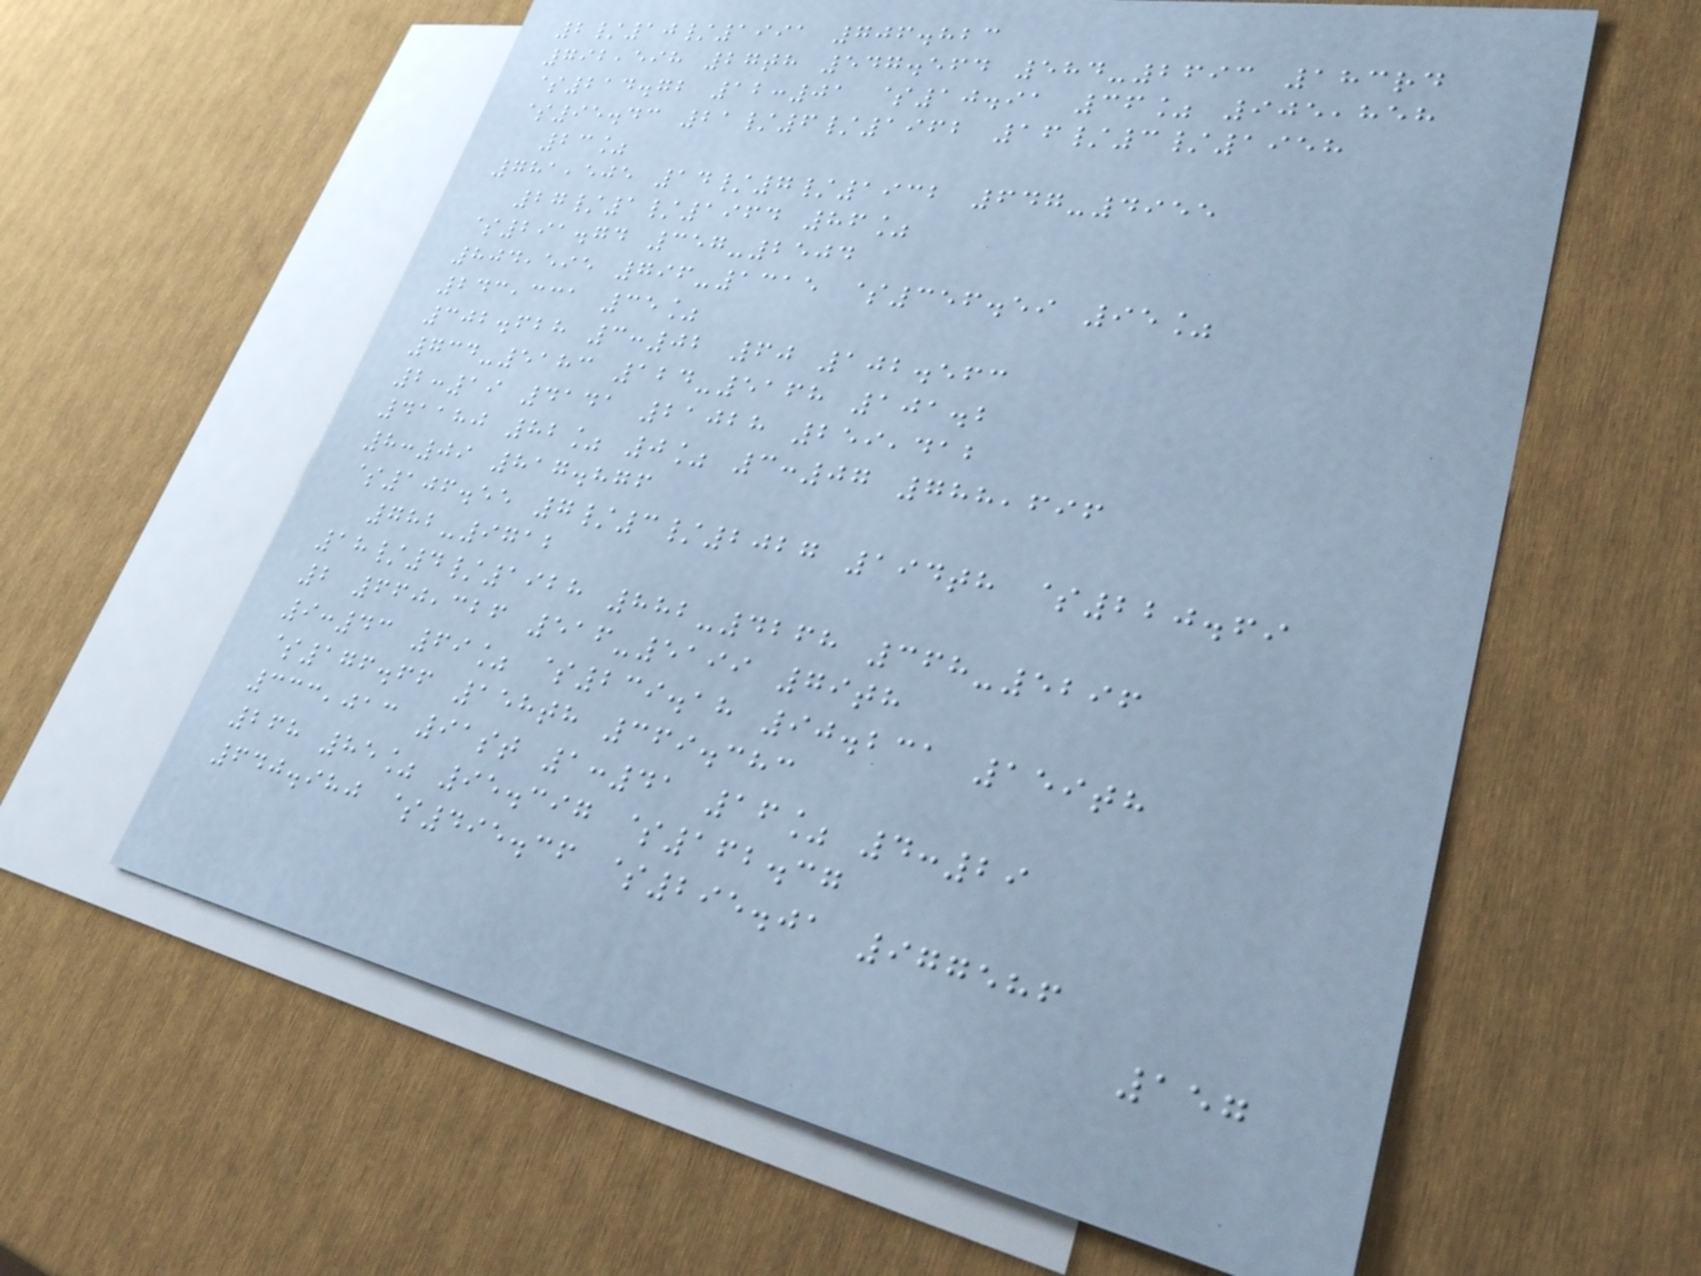2/10/1991 706.823
792,598 27th 547.564 584-2693 183rd
$214.72 12:01 $10.91 36% 905,858
$95.43 21/6/1962 16/3/1958
23%
781,505 14/7/1932 647-4955
27/1/1964 86%
$291.74 357-2504
804,595 796-1315 $356.59 95%
243,331 35%
302.628 3:02 60 102.563
734-5183 124-5168 101.2
2:19 4141 21028 259,412
41180 82% 0% 3:07 788,696
8:09 817.876
$106.55 7/3/2027 194th $220.69
782-9712
18/4/1928 882-4268 368-5296
2 660,326 516-5199 79th
9:43 69% $239.18 90.231 159th
$176.66 158th 369.383
333,013 91st 1:41 16% 4:29
268 85% 95.397 $162.37
640.980 $495.36 $295.01 977586
157
